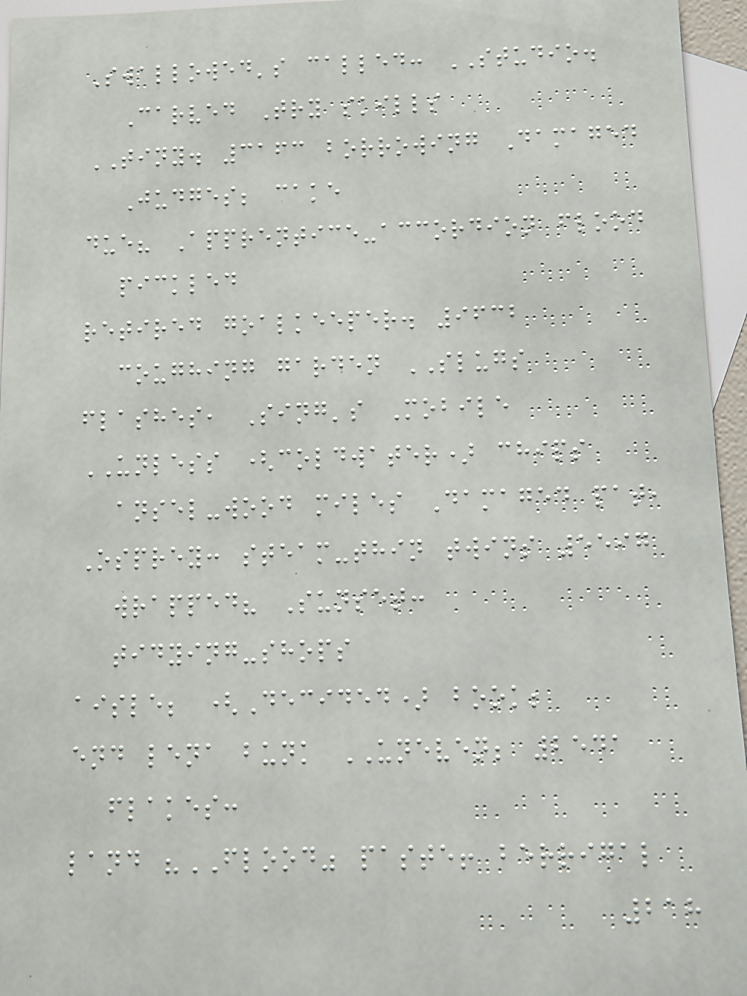Swallowed's called: STUDIO.
Carved Try skills
TINY. 3163 borrowing Damaged
Judges; cake
due? Apprentice-accordion flood
pickled
retired goalkeeper. 9632
coughing garden SLUGS
flashes, Sing's Mobile
UNLESS (coldwater) chips
ansel-wood miles Damaged pat,
Osprey: steam-thin twins 5597
wrapped? Sunset:
tidying-shops
aisle; (Decided) book;
end lena bunk UNEVEN; 2541
flakes:
land "FLOOD" paste! berrigal
218
